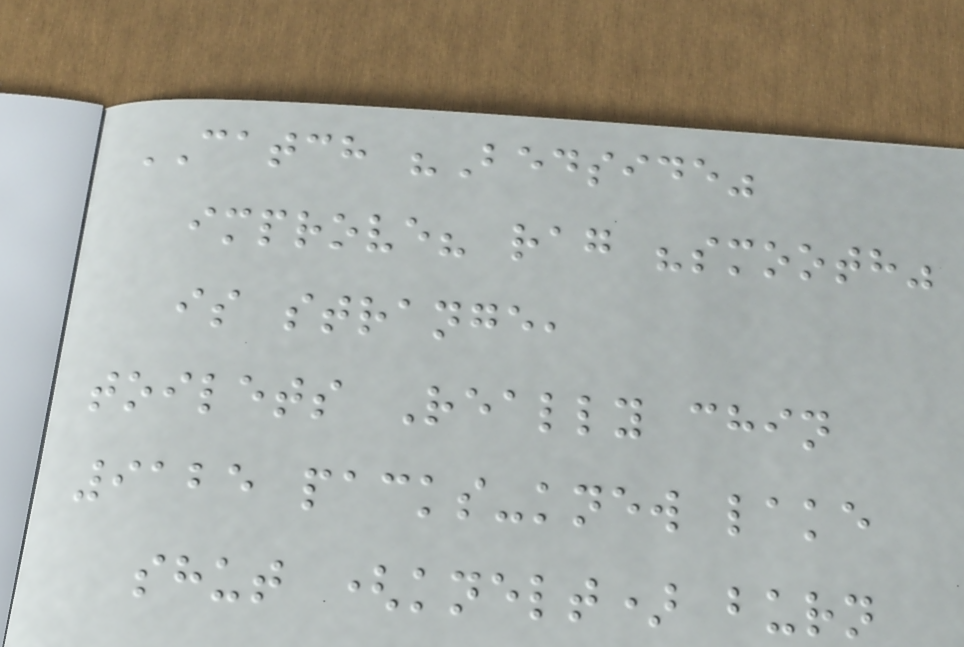CATCH "Bedside"
improve? rag "smooth"
is strange,
toilets Really chin
9125 packs-knew lake
shut (knelt) burn
